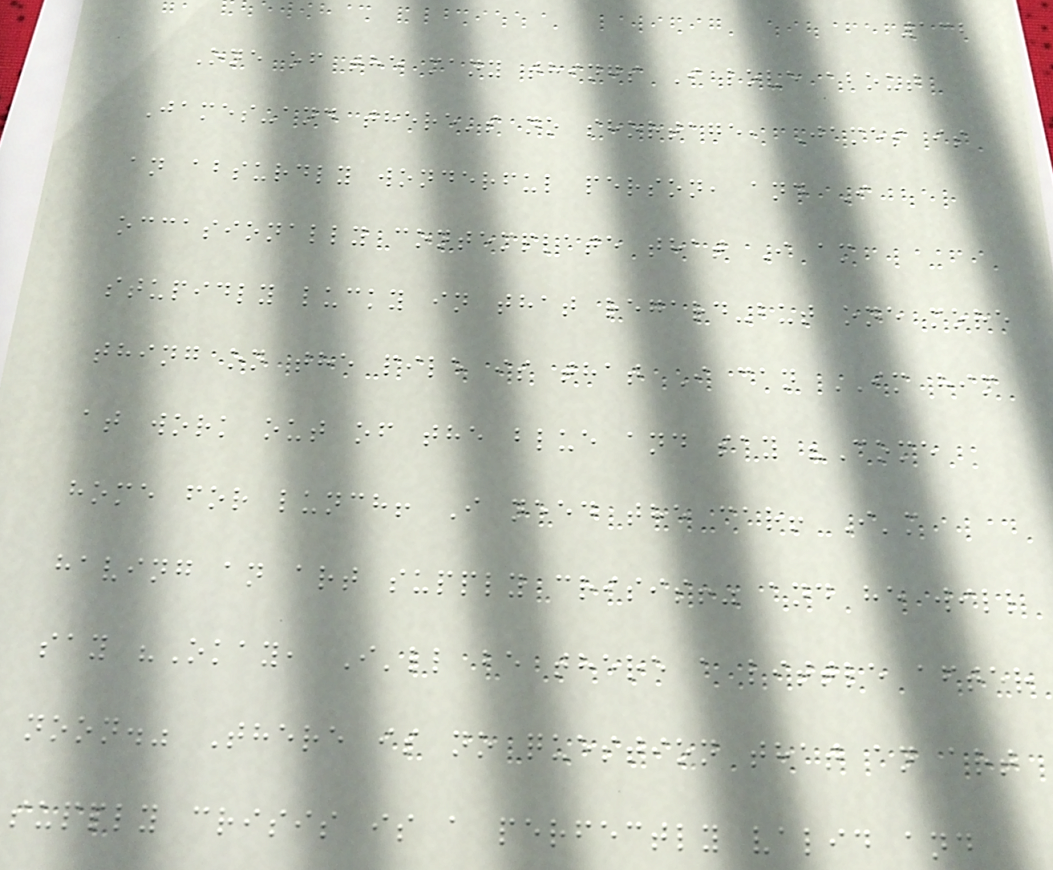132
One of the many things I love about
James-and there's no shortage, James is
an absurdly wonderful person, and I
occasionally contemplate that I am
stupidly lucky in that regard-but one more
thing on the pile is that I can IM him
at work out of the blue and say "Come
home for lunch! I need the car! I'm
having an art supply crisis!" and he will
say "Okay, I'll be there a little after
noon." There is no question that an art
supply crisis is a perfectly valid and
